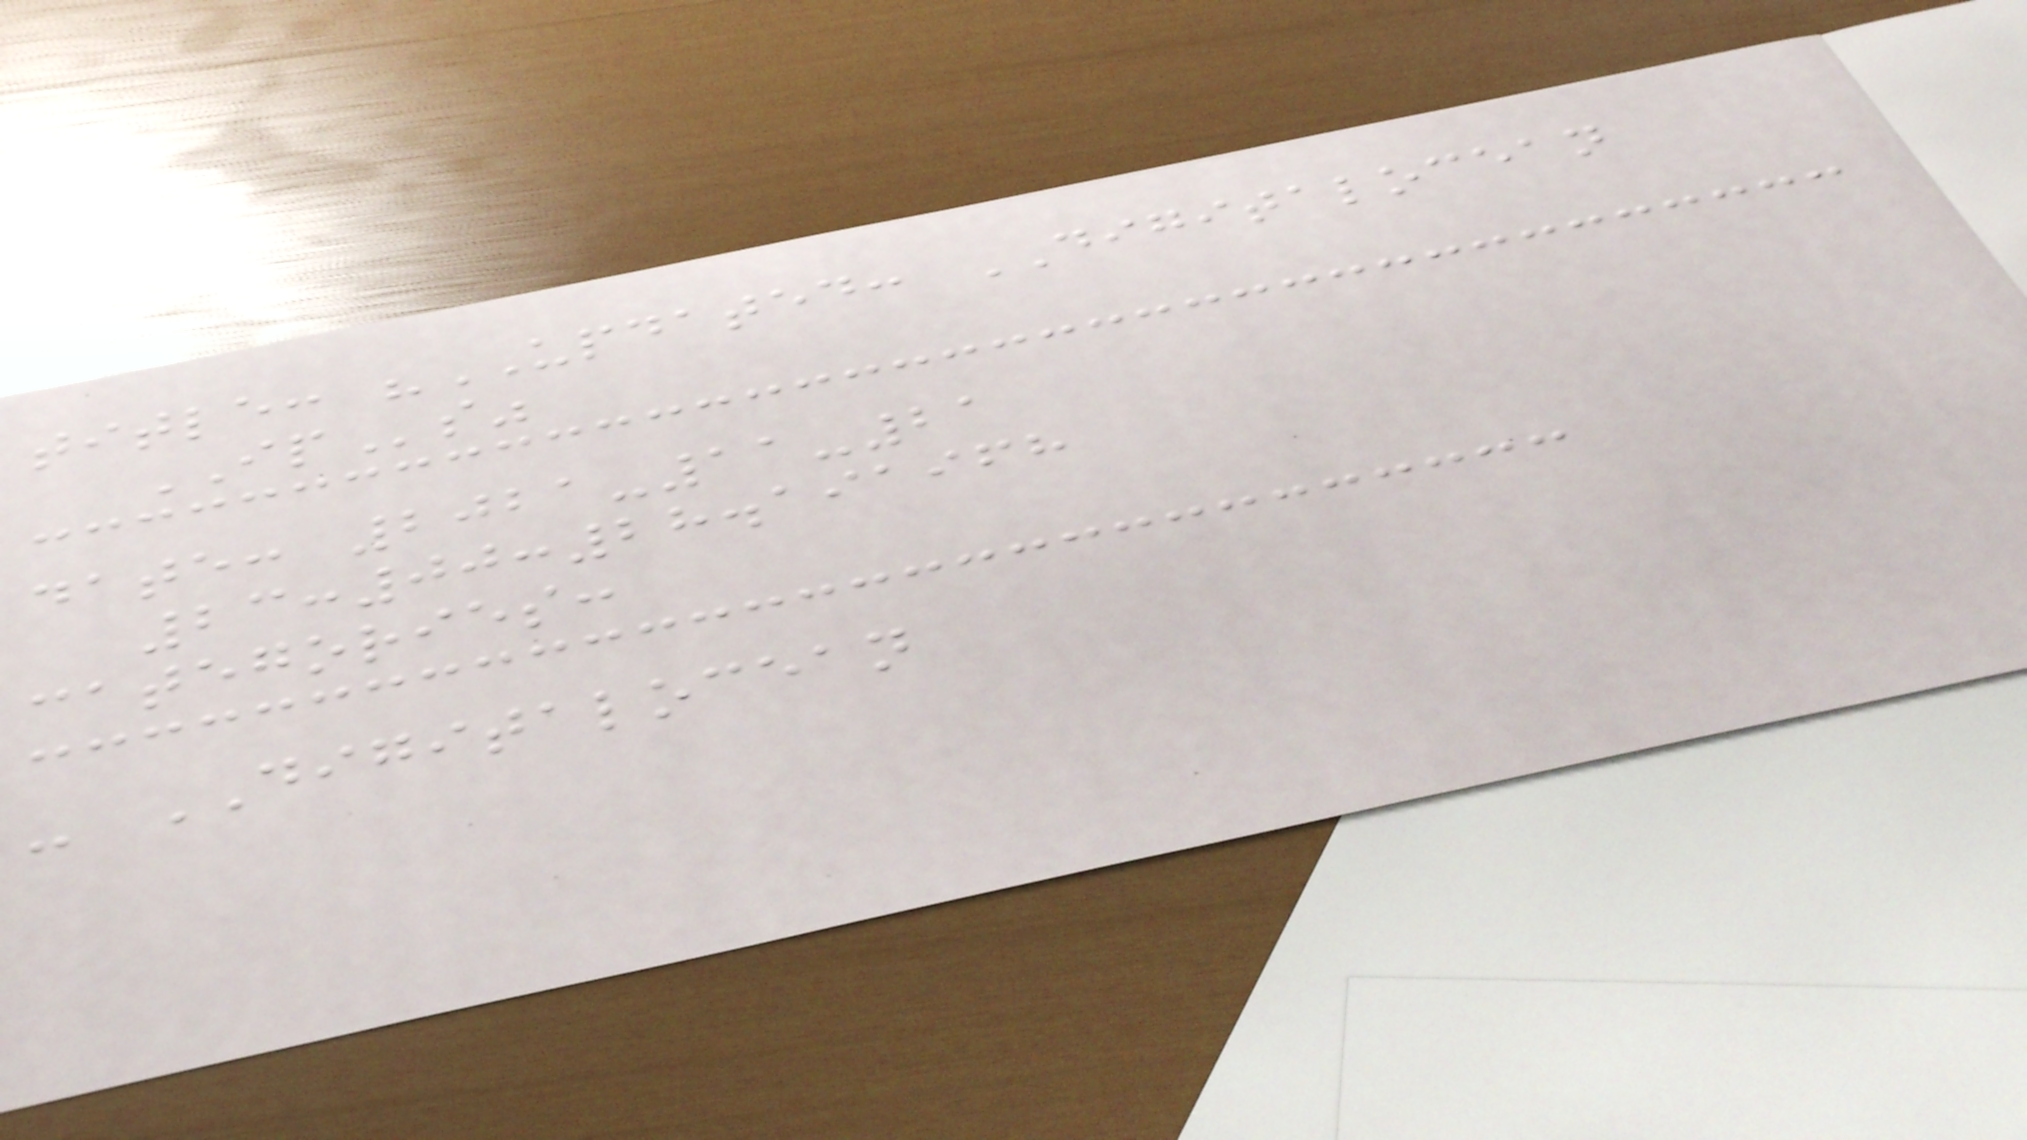title: "UPDATED: DIGITALOCEAN
IPs"
date: 2021-11-21
23:00:28.191968
categories:
- DIGITALOCEAN
